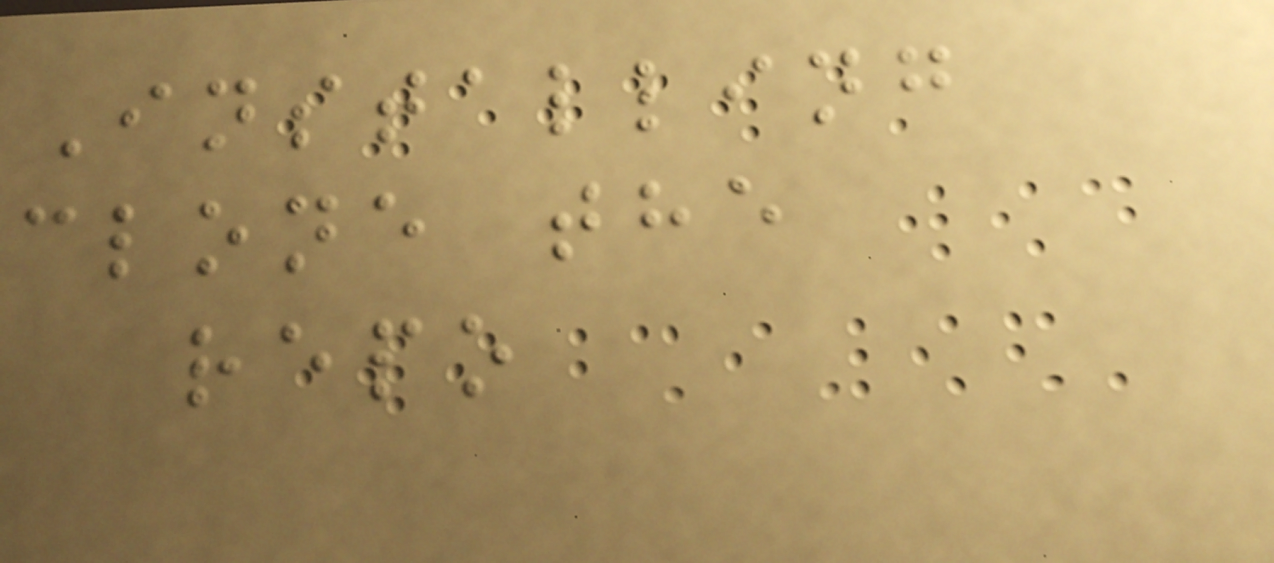Installing
clone the
repo
